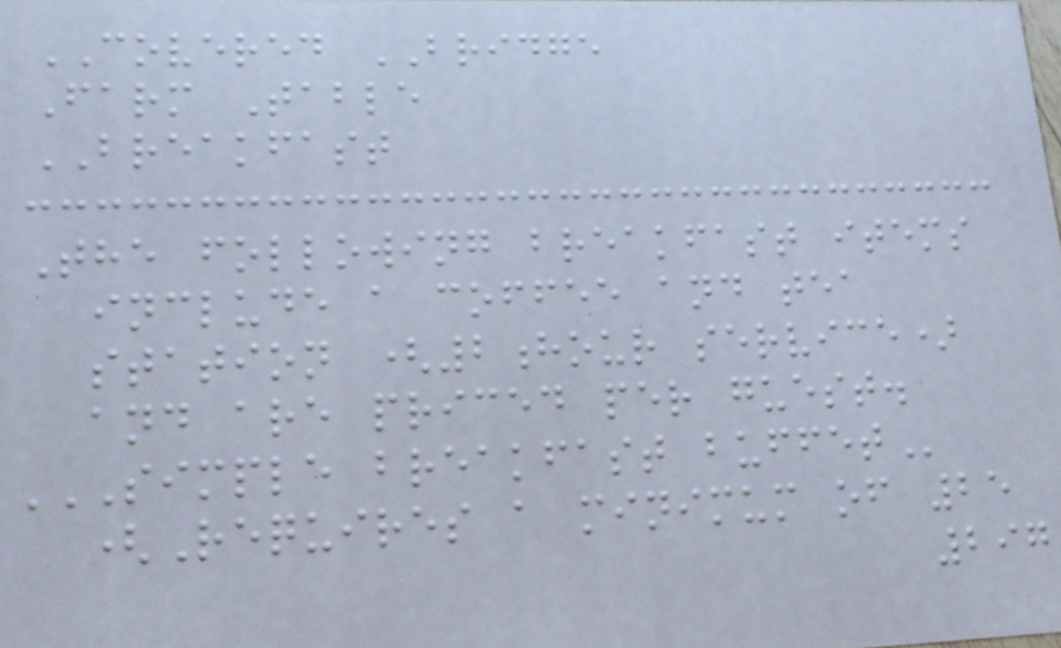COVERED BRIDGE
Farm Table
BREAKFAST
The following breakfast items
include a coffee and tea
station (2hour service)
and are priced per guest.
SIMPLE BREAKFAST BUFFET
(Requires a minimum of 25
297
